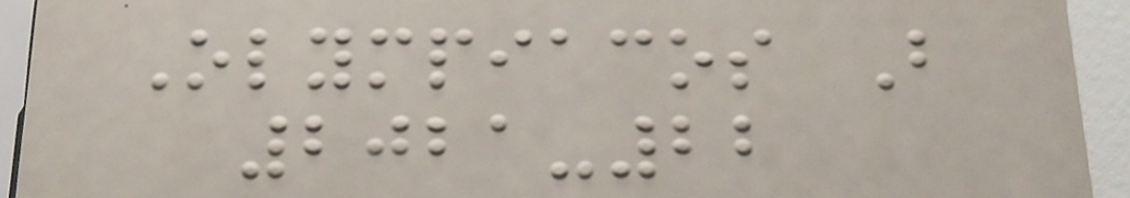Olympiacos B
2021-22
